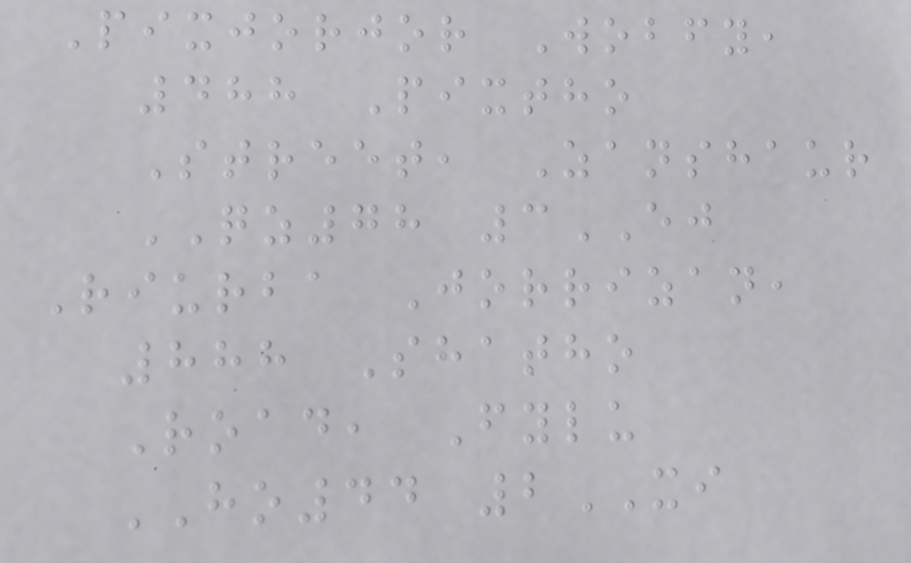Pixjorjor Wobfy,
488 Pixtho
Street, Zanshaur
QZ78 3EJ
Riurba Jorrizan,
888 Shatho
Road, Fylu
HO44 2XI
